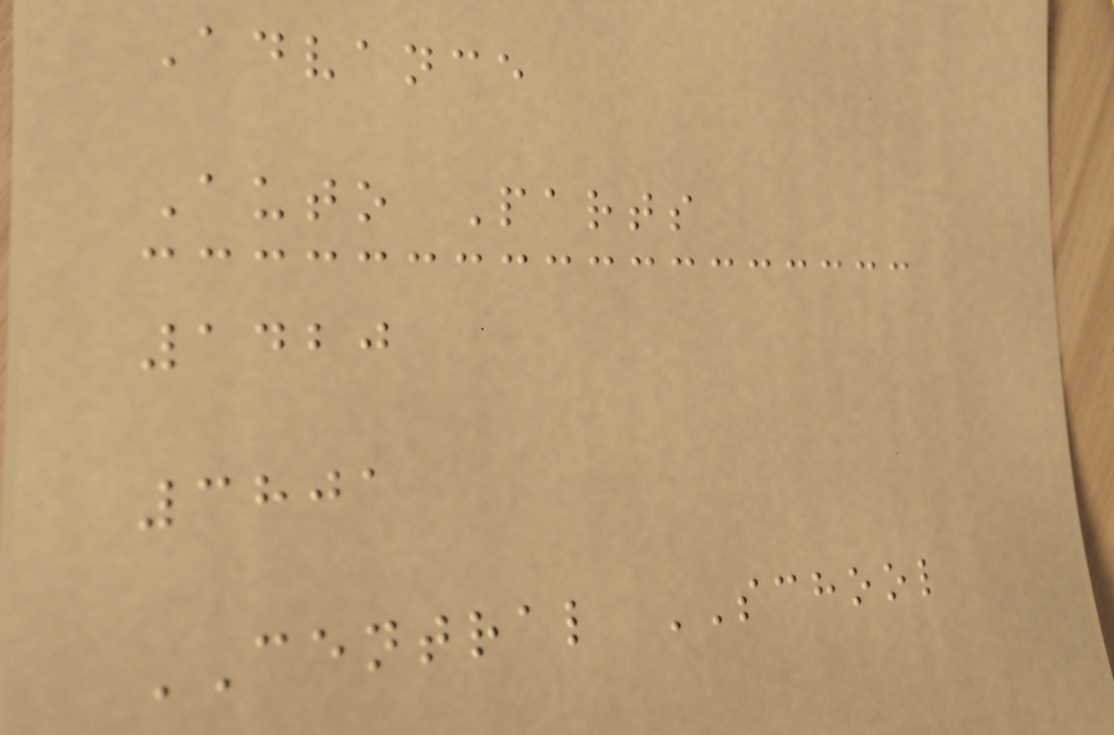Advance
Auto Parts
1420
3801
CENTRAL SCHOOL
